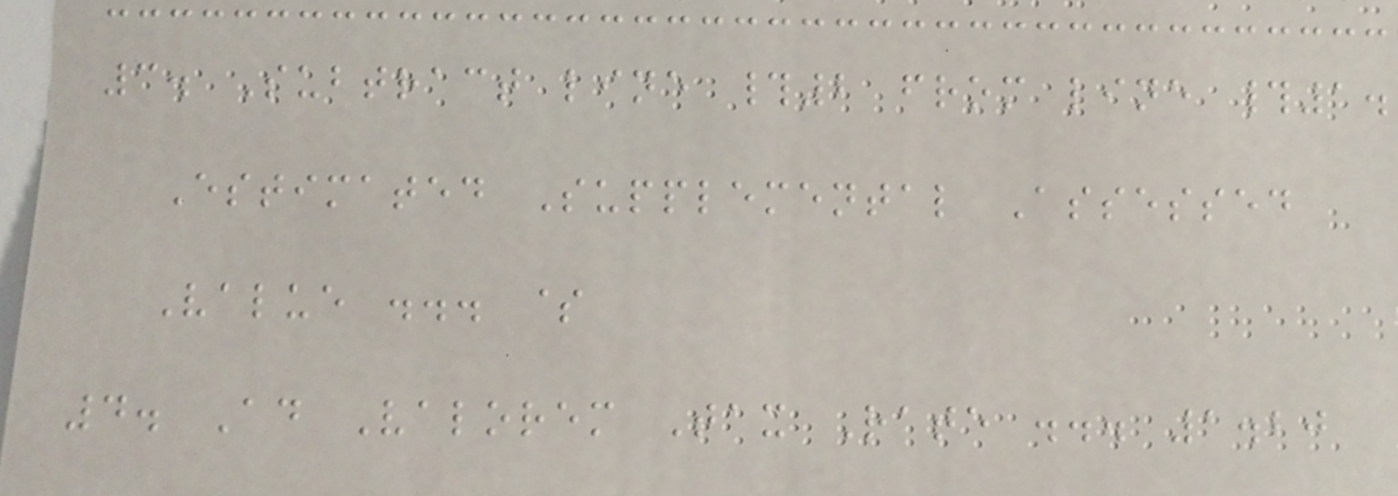3. Subtract line #2 from line #1.
Estimated Supplemental Assessed
Value ... $
4. Ad Valorem Tax Rate ... 1.20
